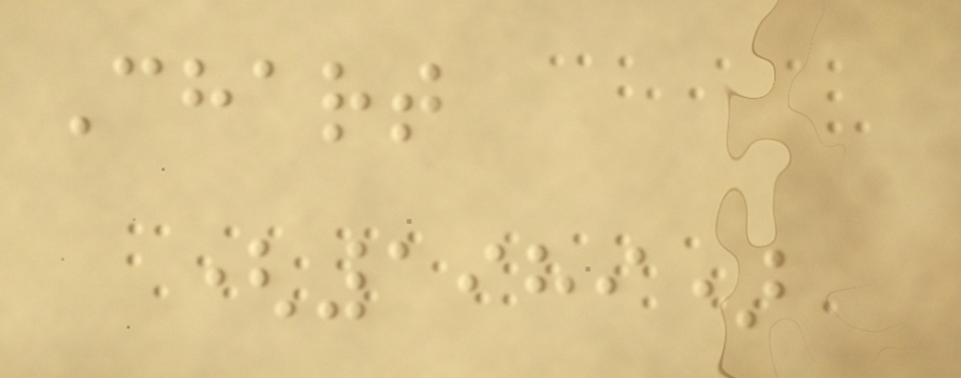Chart
(1989)
